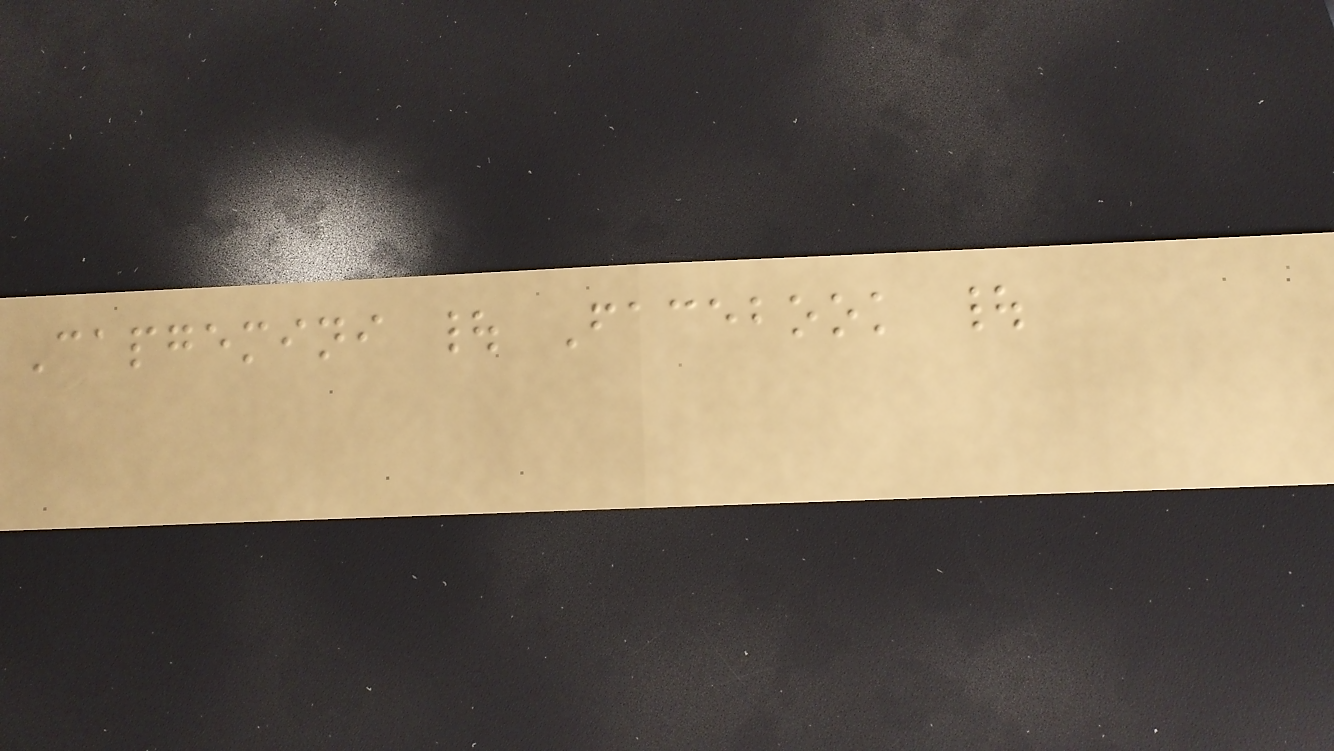Capgemini | Facebook |
